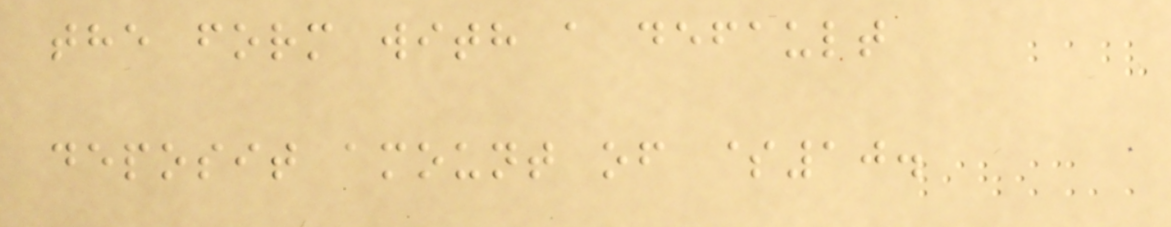the form with a default
deposit amount of $10.
